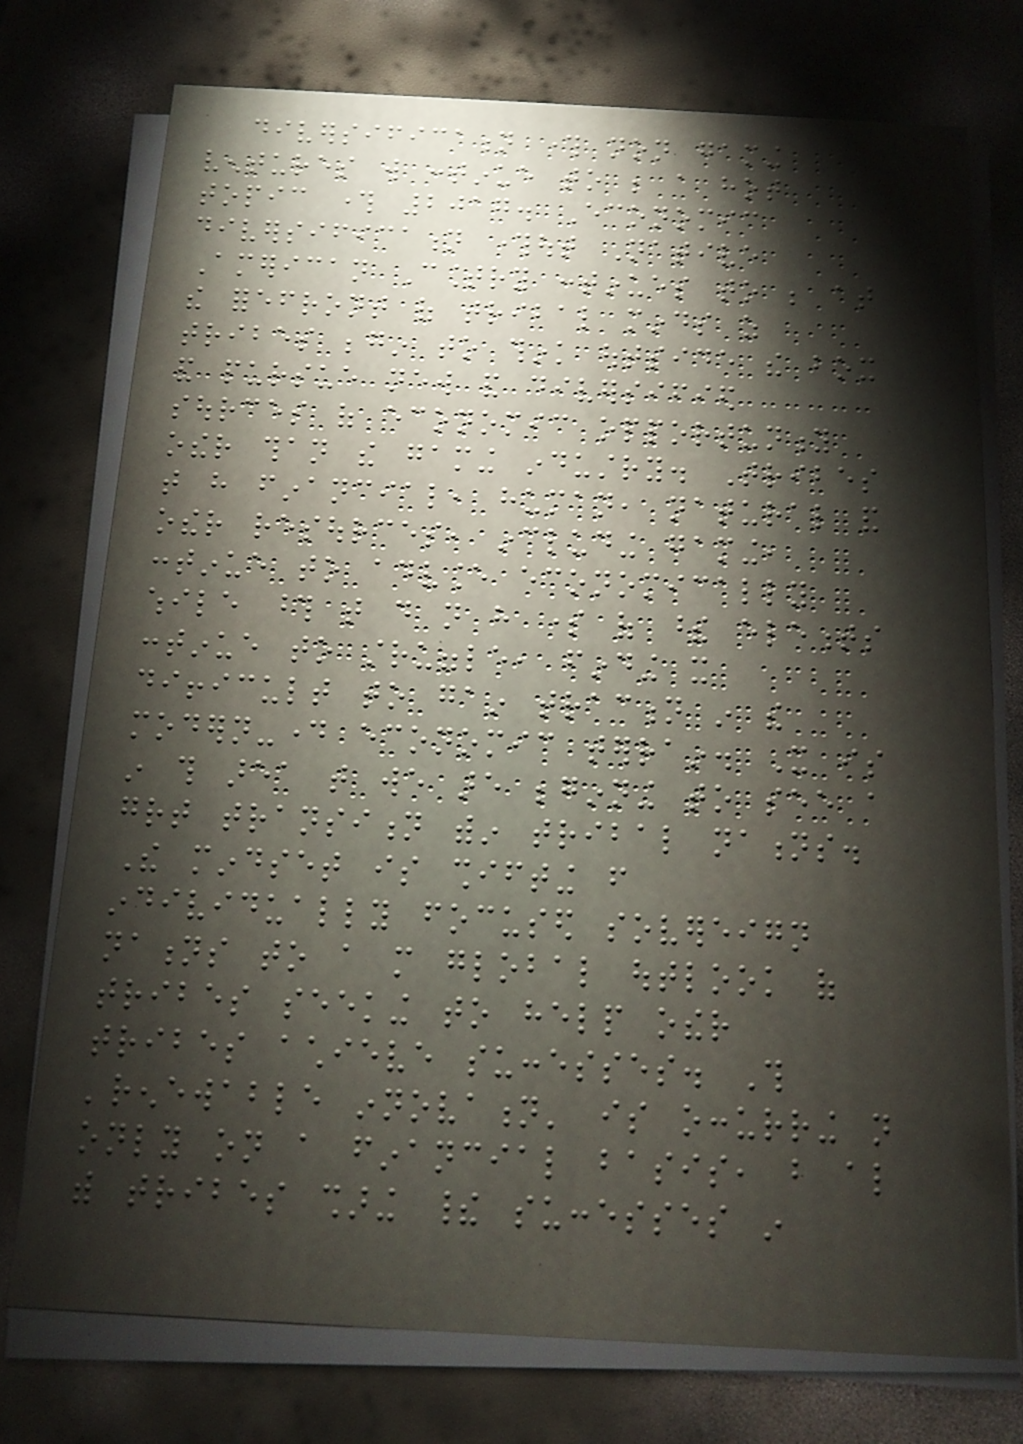diversification through non gaming
ventures will continue to be a hot
topic through 2017. Economic
diversification throughout Native
American Country continues to be at
the forefront of tribal minds as
tribes begin to think outside the box
and pursue new and diversified
sources of economic opportunity
other than the gaming industry. Tribes
that have financial, human, natural and
other resources, including gaming,
continue to advance economically
while those that do not have some of these elements
continue to struggle, finding it
difficult to gain traction in the
modern-day economic terrain. It is
in this area that we are beginning to see a
great transition within tribal nations.
The mindset is shifting from
individually focused sovereign
nations to a more global outlook of
tribes seeking to help other
tribes achieve successes. This
'renewable innovation' is occurring not
only on a financial basis, but also
with tribes sharing their successes in
